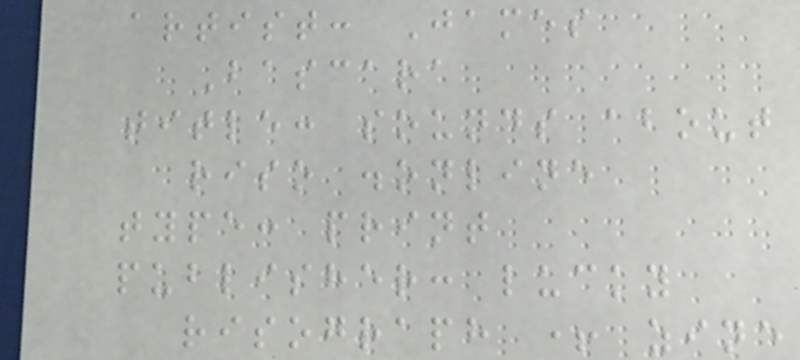artist: James
Bascara
title: sounds about
riso .online
type: print
publisher: lucky
risograph + zine
